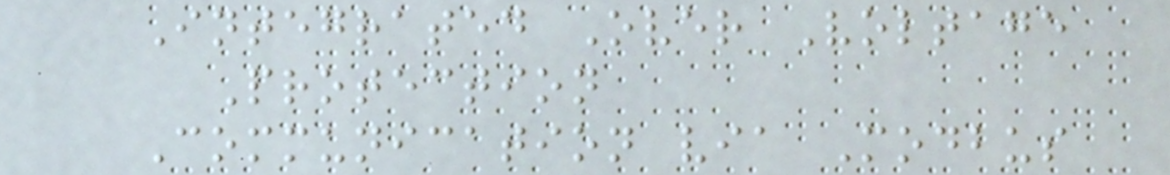Integrated Over Voltage
Protection
Communication via Modbus
